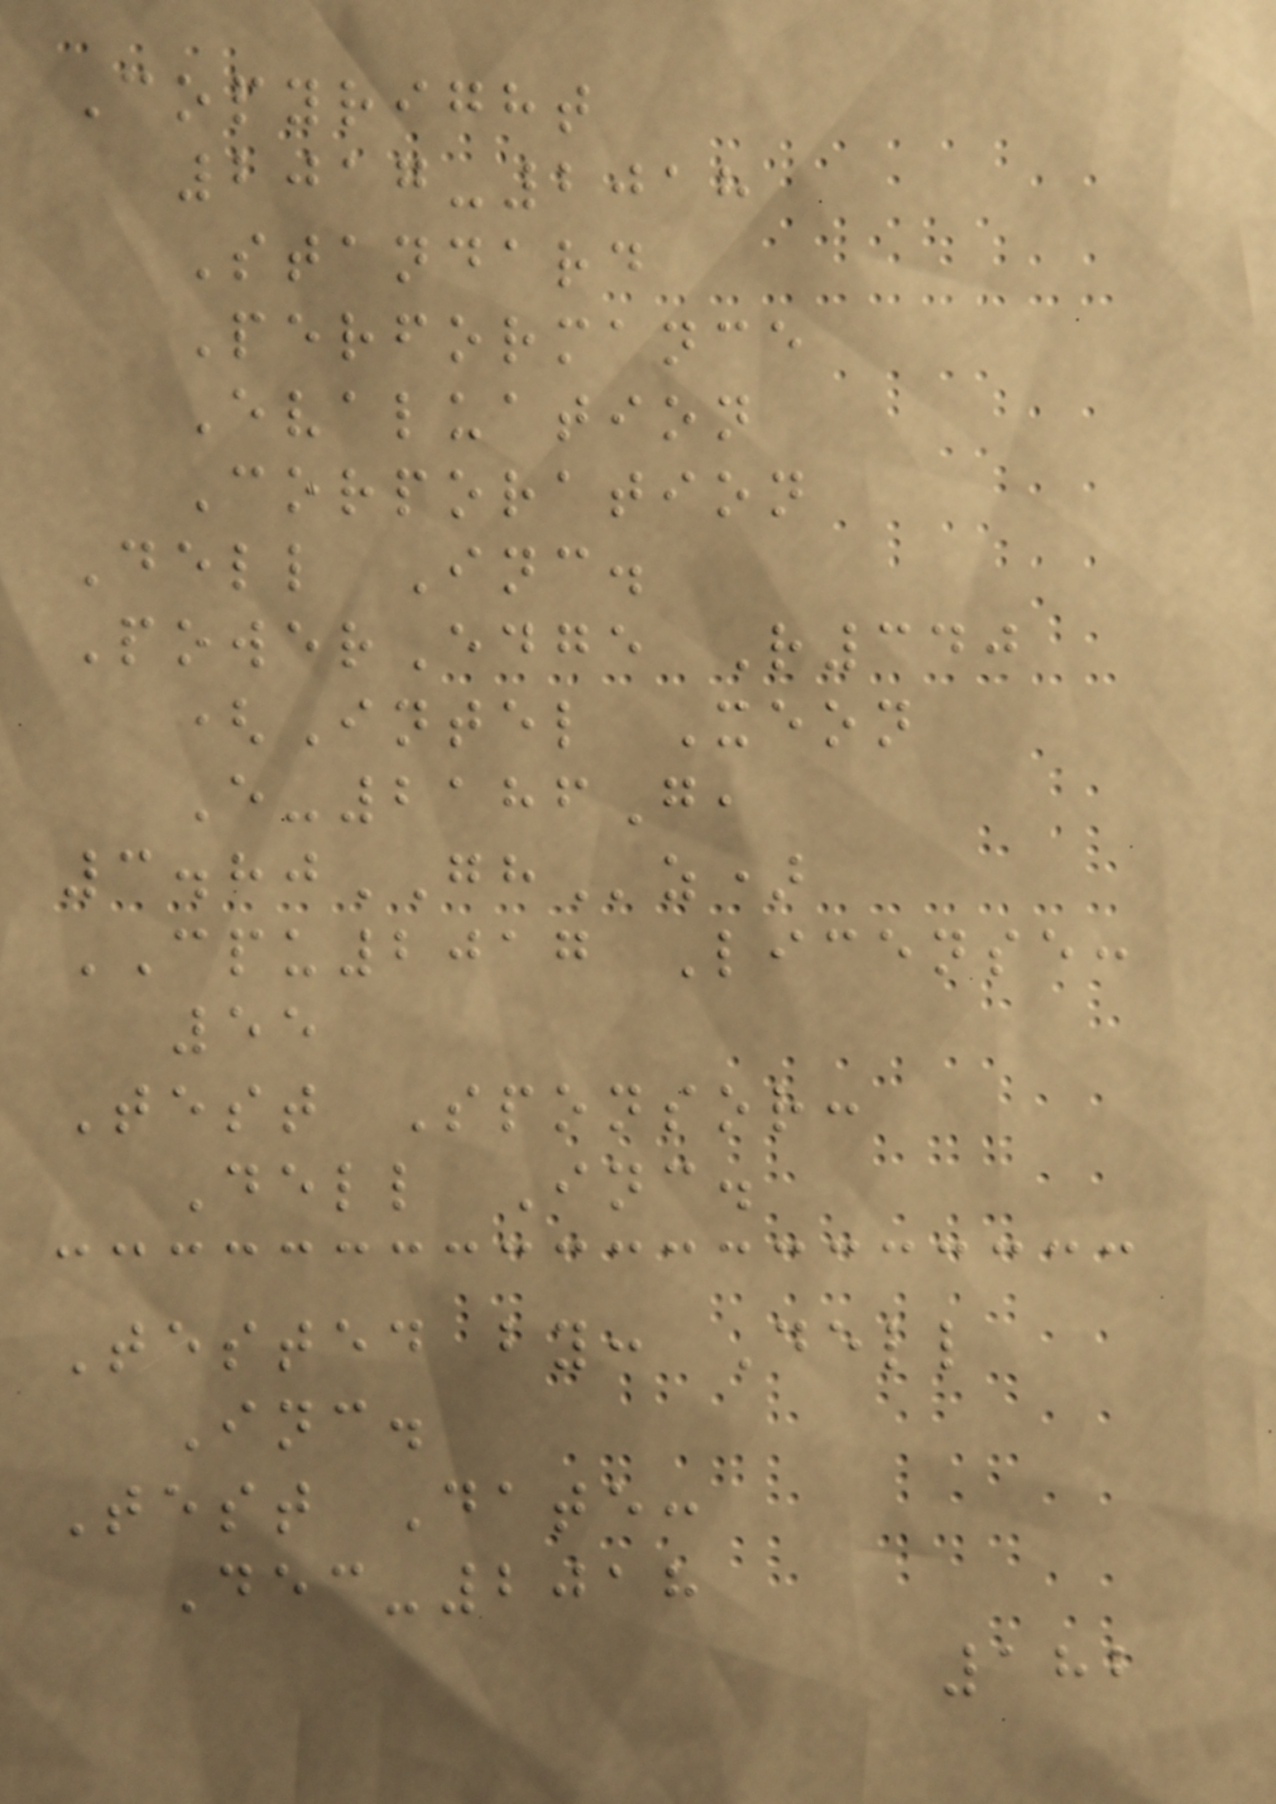Copyright
2017-2018
Standard
Performance
Evaluation
Corporation
Dell Inc.
PowerEdge R340
(Intel Xeon
E-2186G,
3.80GHz)
CPU2017 License:
55
Test Sponsor:
Dell Inc.
Tested by: Dell
Inc.
Test Date:
Dec-2018
182
